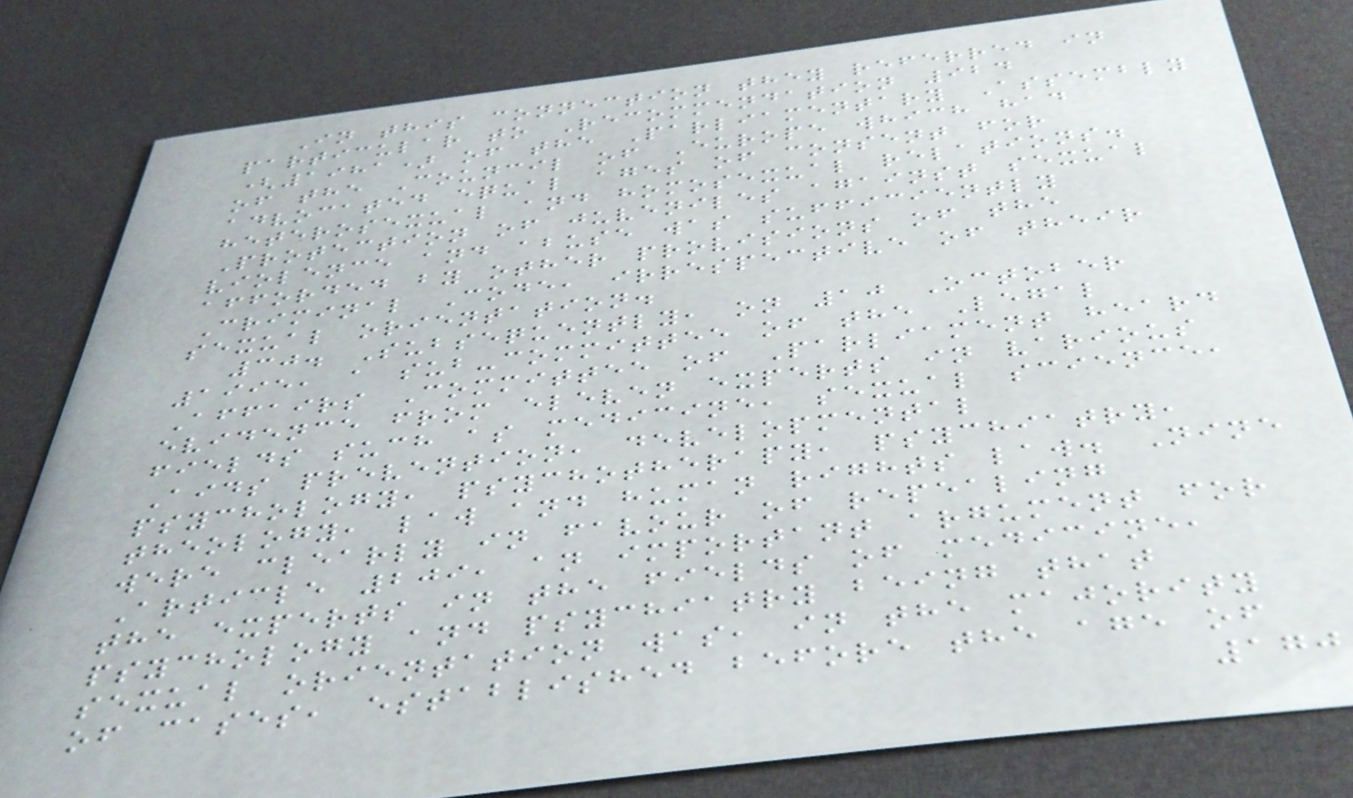In this connection they referred in
particular to Recommendation 924
(1981) of the Parliamentary Assembly
of the Council of Europe which had
advocated equal ages of consent for
heterosexual and homosexual relations.
Protection of juveniles against sexual
violence and abuse was sufficiently
afforded by other provisions of the
Criminal Code, irrespective of their
sexual orientation.
30. Subsequently, on 10 October
1995, a sub-committee of the Legal
Affairs Committee of Parliament heard
evidence from eleven experts in various
fields such as medicine, sexual science,
Aids prevention, developmental
psychology, psychotherapy, psychiatry,
theology, law and human rights law. Nine
were clearly in favour of repealing
Article 209, an important argument for
the experts in the fields of medicine,
psychology and psychiatry being that
sexual orientation was, in the majority
of cases, established before the age of
170
